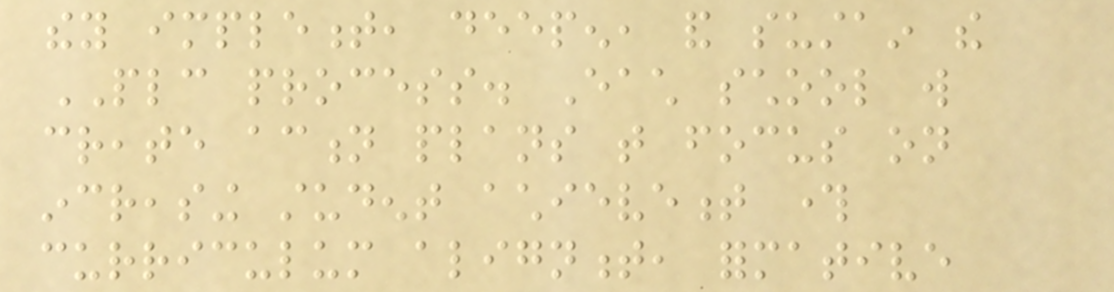they implement, deepen, and sustain the
PLC process. Each school will
create action plans that focus on
increasing student achievement through
curriculum alignment, formative
